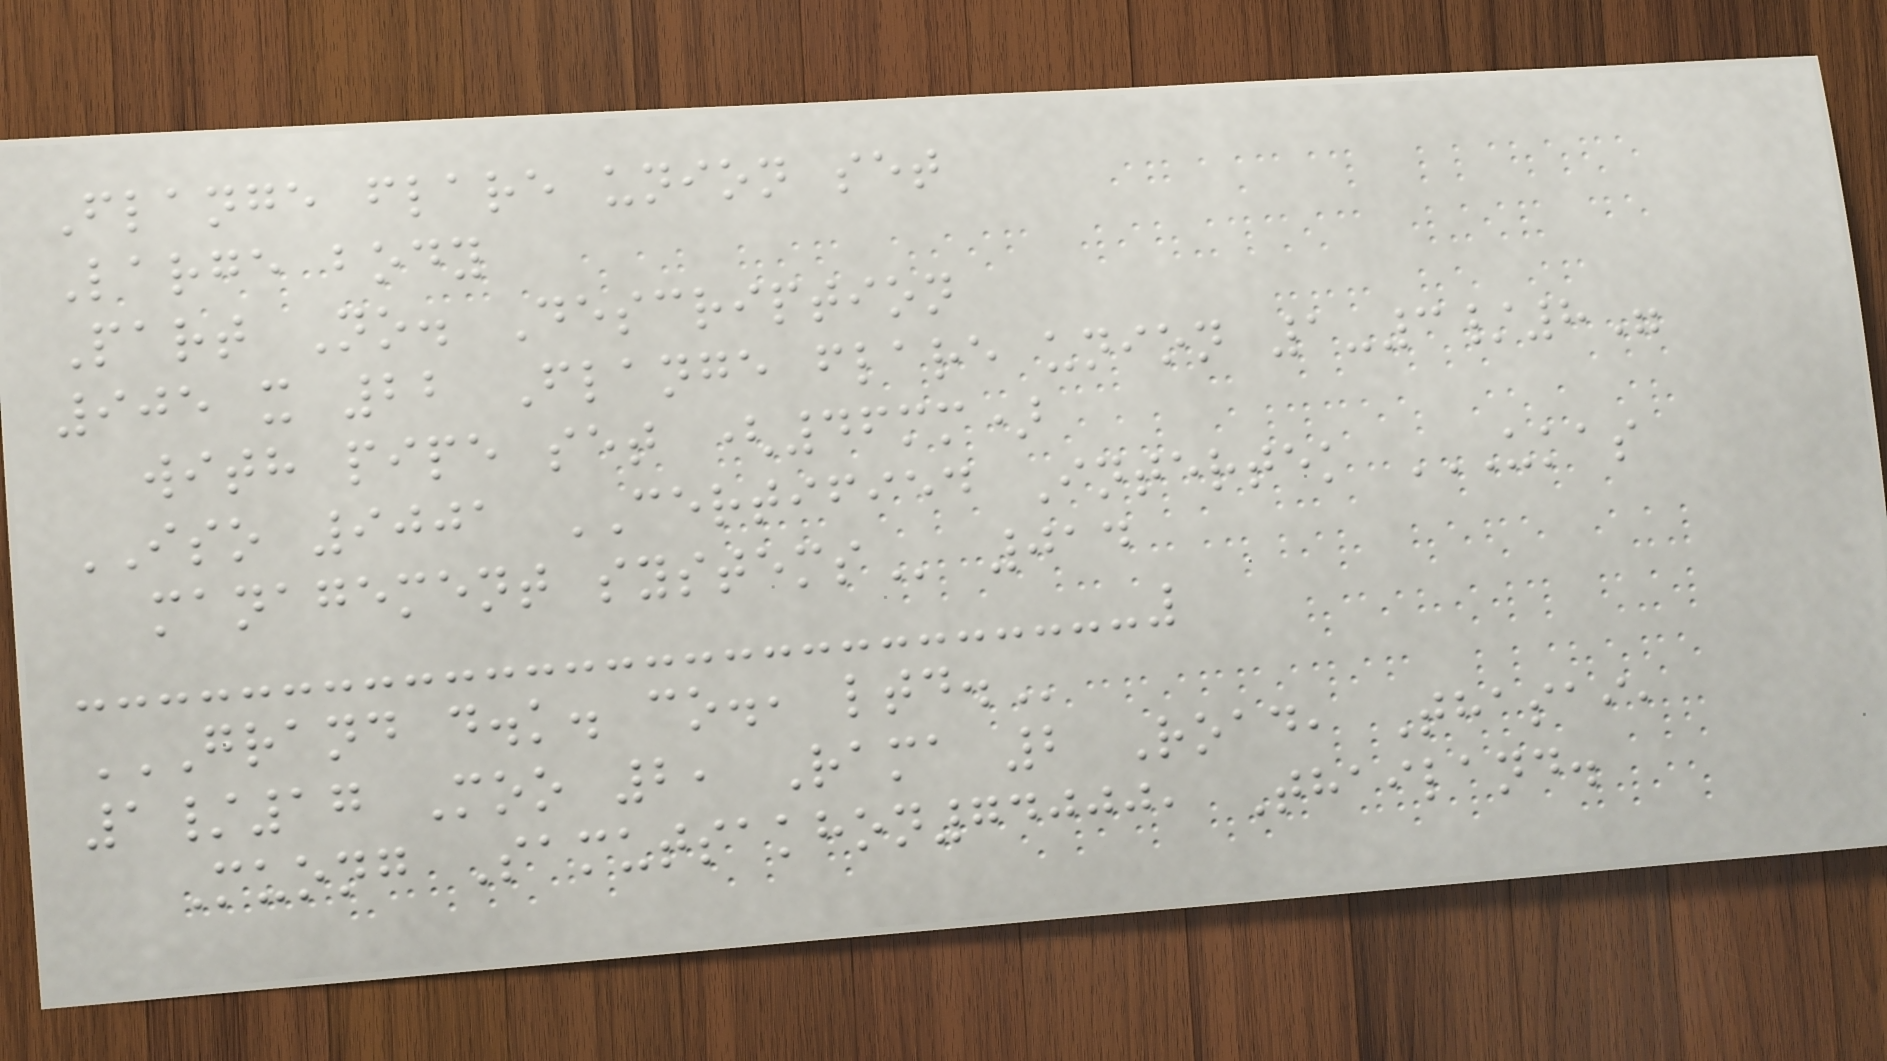Flange flare union set
Large body
Part No. Description
905 x 22 Flange flare union 1-3/8"
with pipe set (46mm)
ISO 9001 CERTIFIED Intertek UKAS
MANAGEMENT SYSTEMS 014
GRAND D.K. CO., LTD.
1/17 Moo 2, Rama 2 Road, Thasai,
Muong Samutsakhon74000, Thailand.
